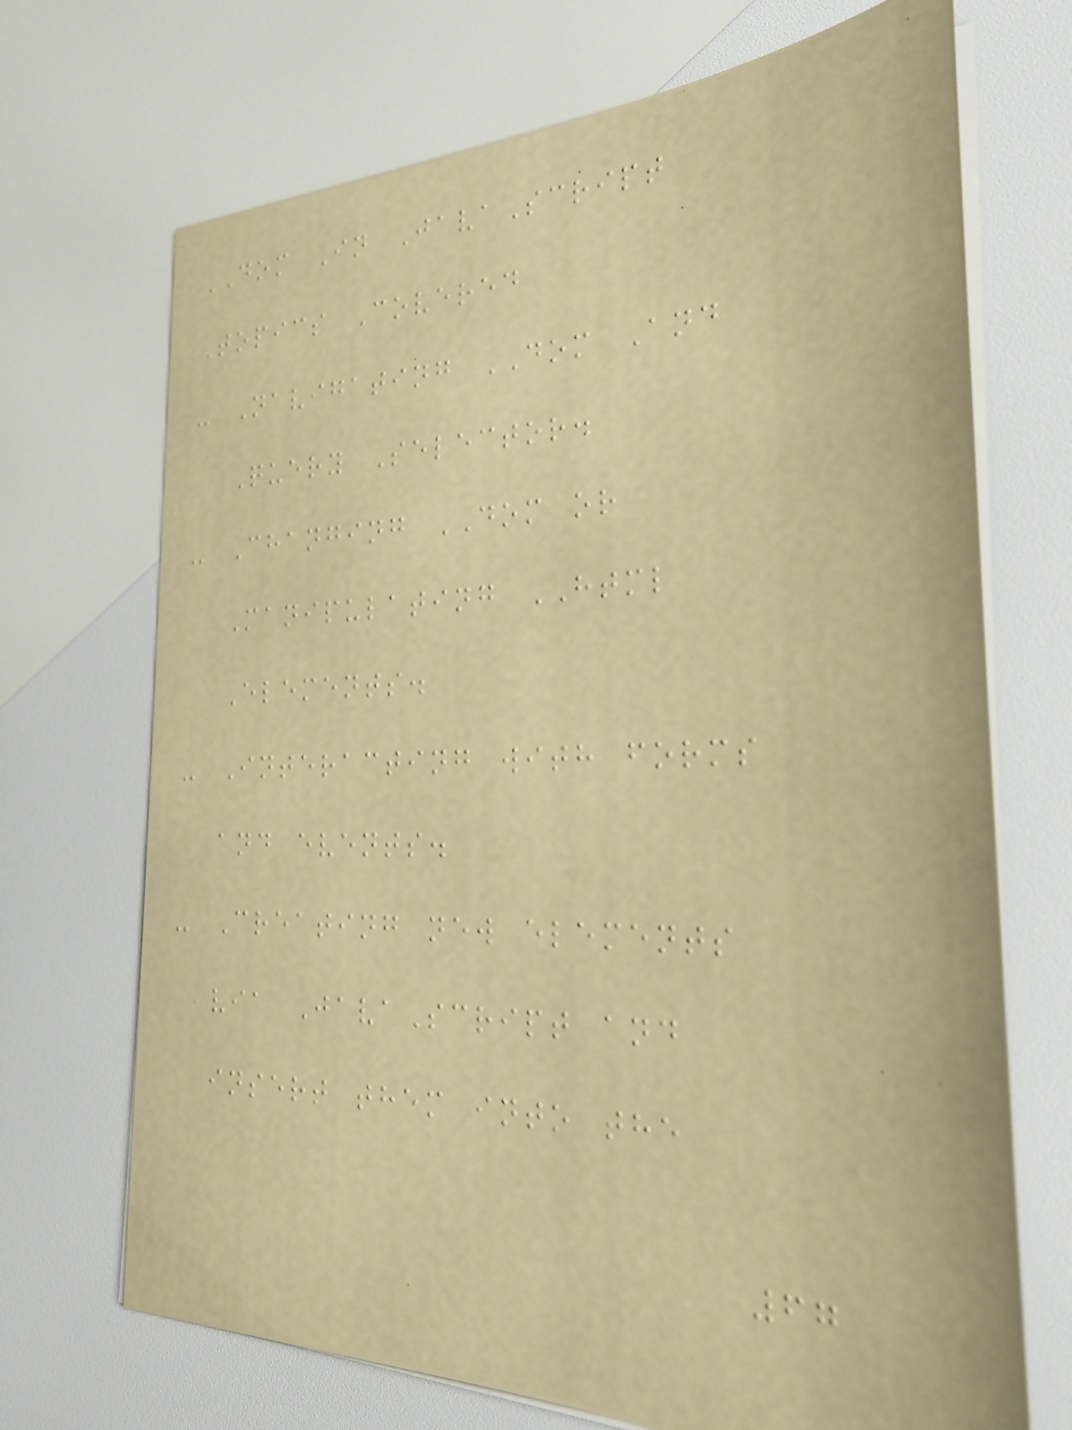DOM In JavaScript
Topics Covered
- Navigating DOM And
Query Selector.
- Changing DOM or
Manipulating HTML
Elements.
- Interacting with forms
and events.
- Creating new elements
via JavaScript and
insert them into the
67
